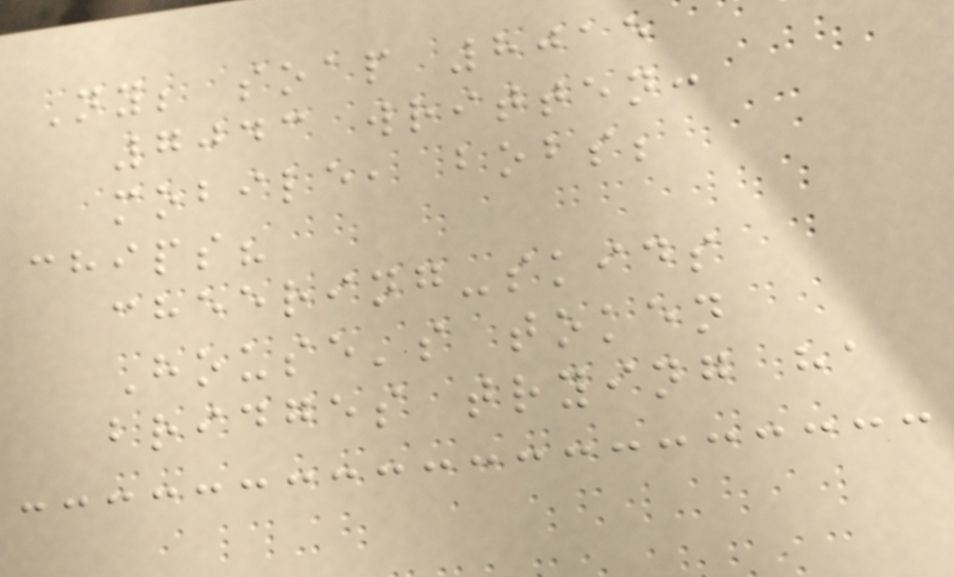Ny; soap 8015
7043 written:
mobile, bobs;
chips?
cheering-skids
House's token
bridges trying ha
